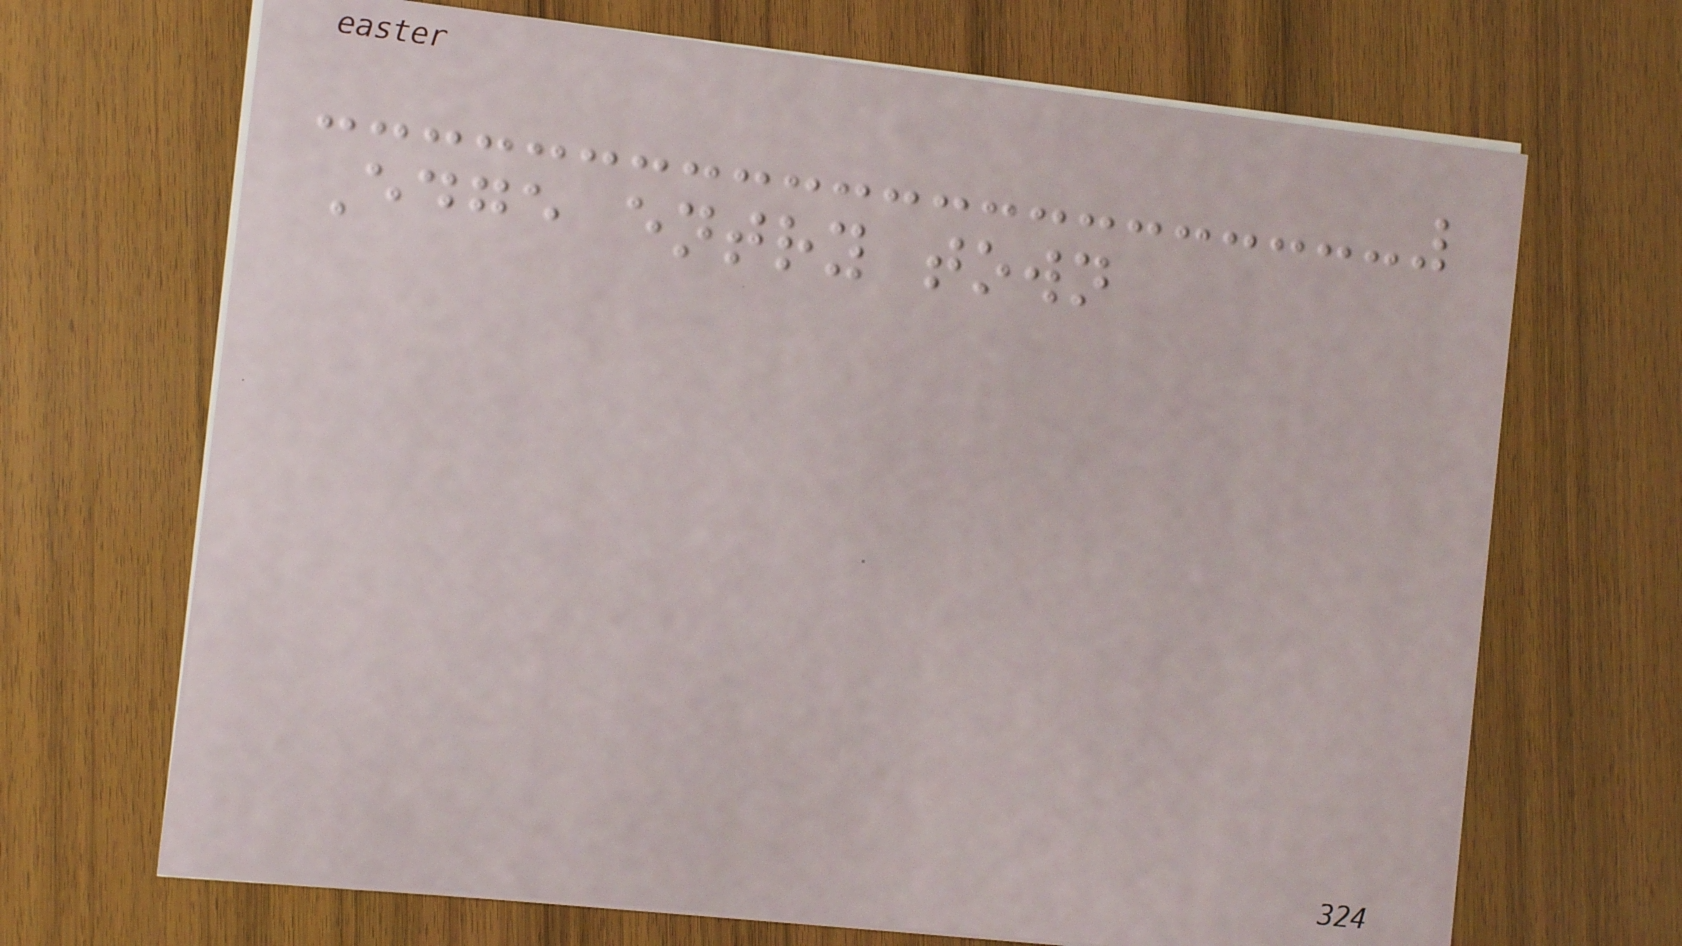Edge entry town
